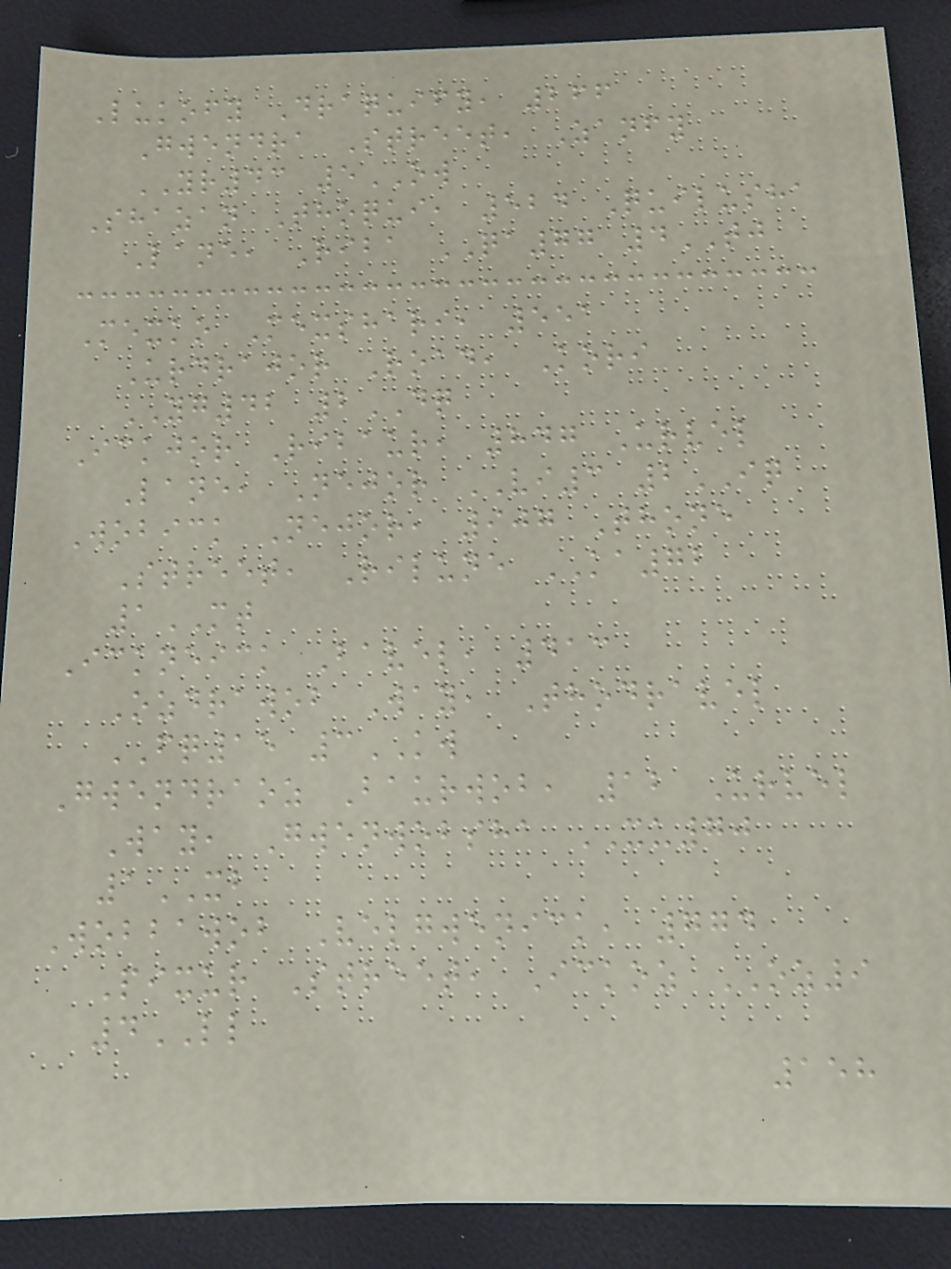Lukofy Draquify, 266
Gwendra Street, Zanfy
YR43 5OW
Shazan Thoqui, 524 Quilusha
Lane, Riba QA77 4TJ
Mexko Mexshari, 551
Urdrajor Road, Kori
YG42 2DQ
Ickjor Ribaur, 847 Urvel
Lane, Nejor VI3 2IQ
Wobick Nejor, 907 Thone
Street, Rilune KA72
1MT
Ickneick Bavel, 413
Ozdrawob Way, Thodravel
FQ15 3KW
Gwendraoz Baurwob, 12 Urvel
Way, Gwenwobsha XU70
1XB
Wobbawob Velgwenick, 774
Pixur Street, Ickoz OZ9
4LL
158
